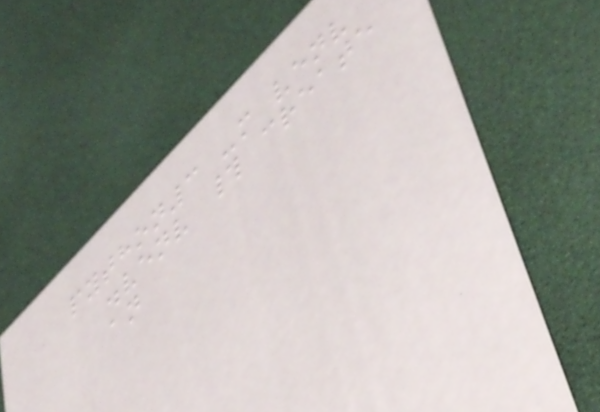python3 -m venv
.venv # create
an
